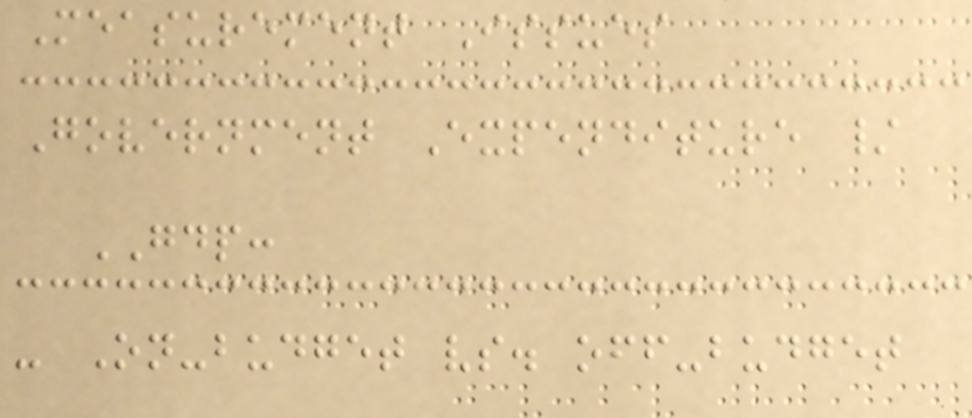Measurement Issues
Government Expenditure /
GDP:
- On-budget vs. off-budget
